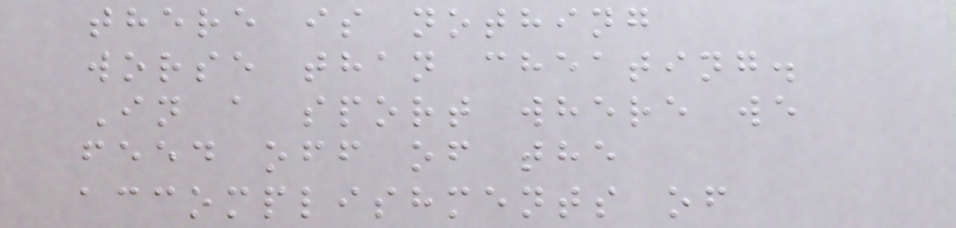there is nothing
worse than cheating.
In a sport where we
feed off of the
accomplishments of
